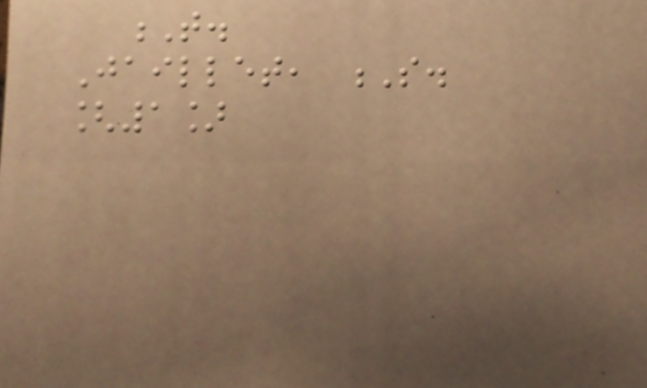T.
Jaillet, S.
[1]
